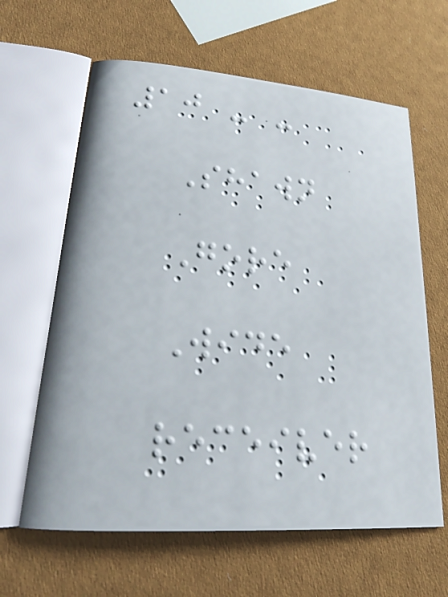10 - -
Shawn
Gore
Wide
receiver
